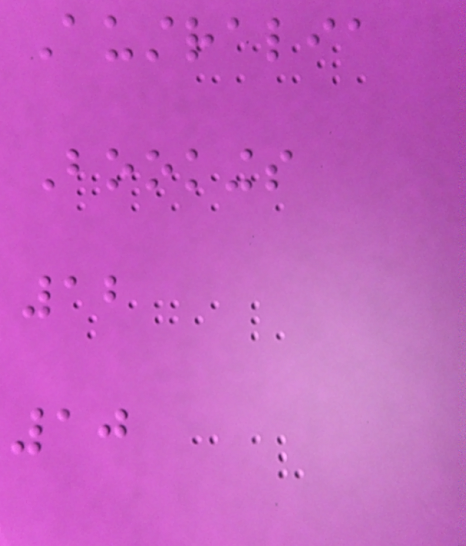Australia
Bookings
12
10
